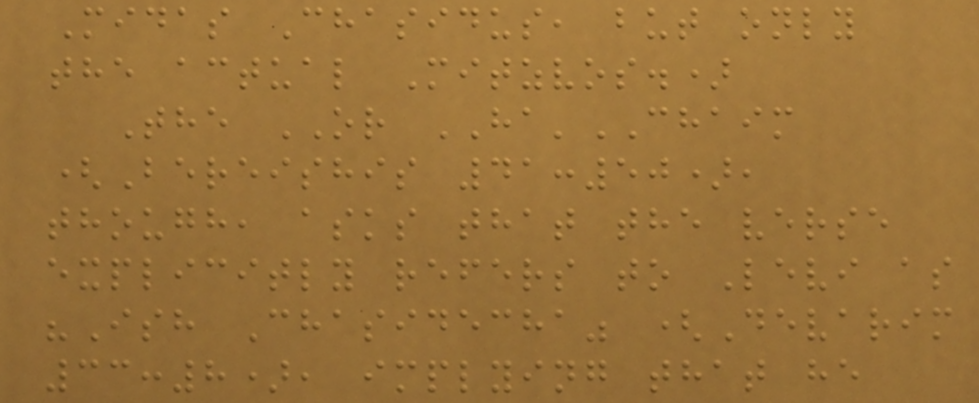Midas Chasidus, but only
the actual Mitzvos.)
The OR HA'CHAIM
(Bereishis 41:50),
though, asks that the verse
explicitly refers to Levi as
"Ish Chasidecha" (Devarim
33:8), implying that he
